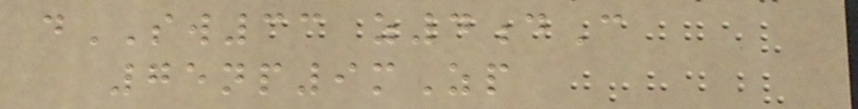dSW33 z4dC
75np9mZp
